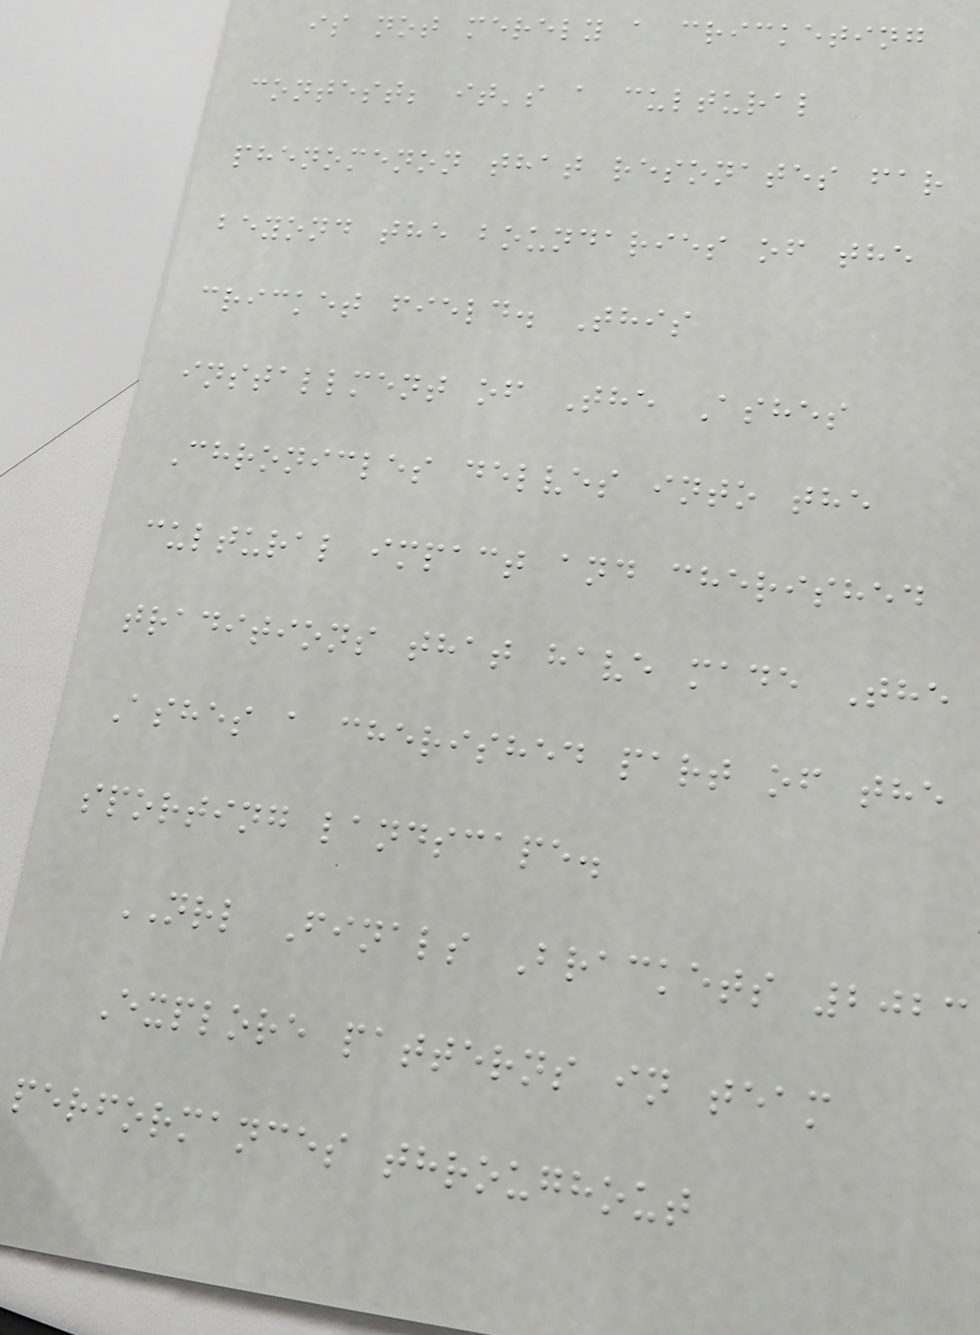is not merely a cricketing
contest; it's a cultural
phenomenon that resonates far
beyond the boundaries of the
cricket field. This
installment of The Ashes
Chronicles delves into the
cultural impact and cherished
traditions that have made The
Ashes a cherished part of the
sporting landscape.
NRL Finals Brackets 2023
Explore patterns in team
performances throughout
